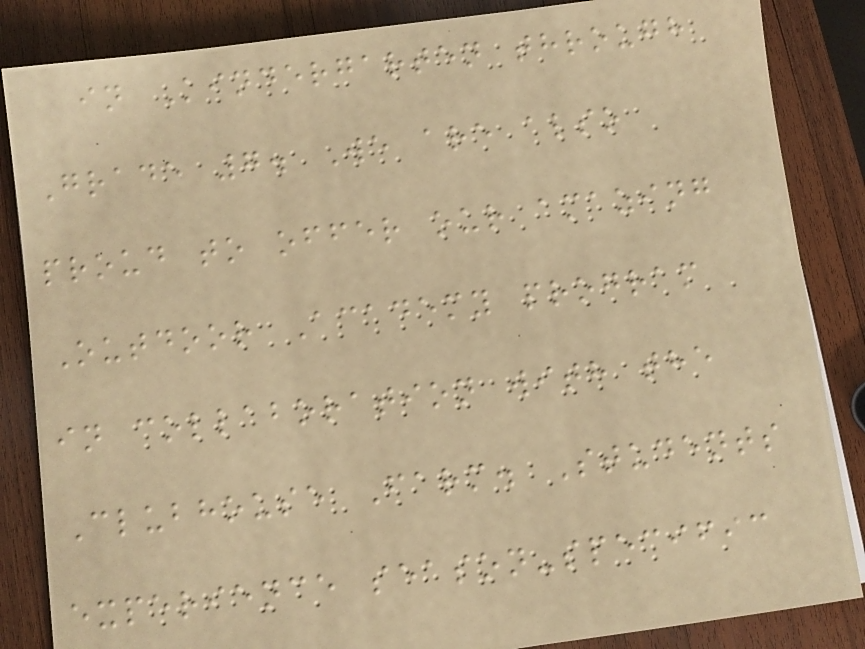in Kindergarten through
Grade 7. We are also
proud to offer our amazing
Outdoor Academy program
in collaboration with the
Clubhouse Farm. Students
experience season-specific
